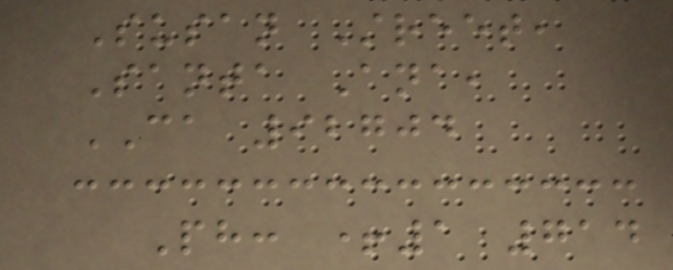Susan Street,
Santa Ana,
CA 92704
Ph: +1 714
